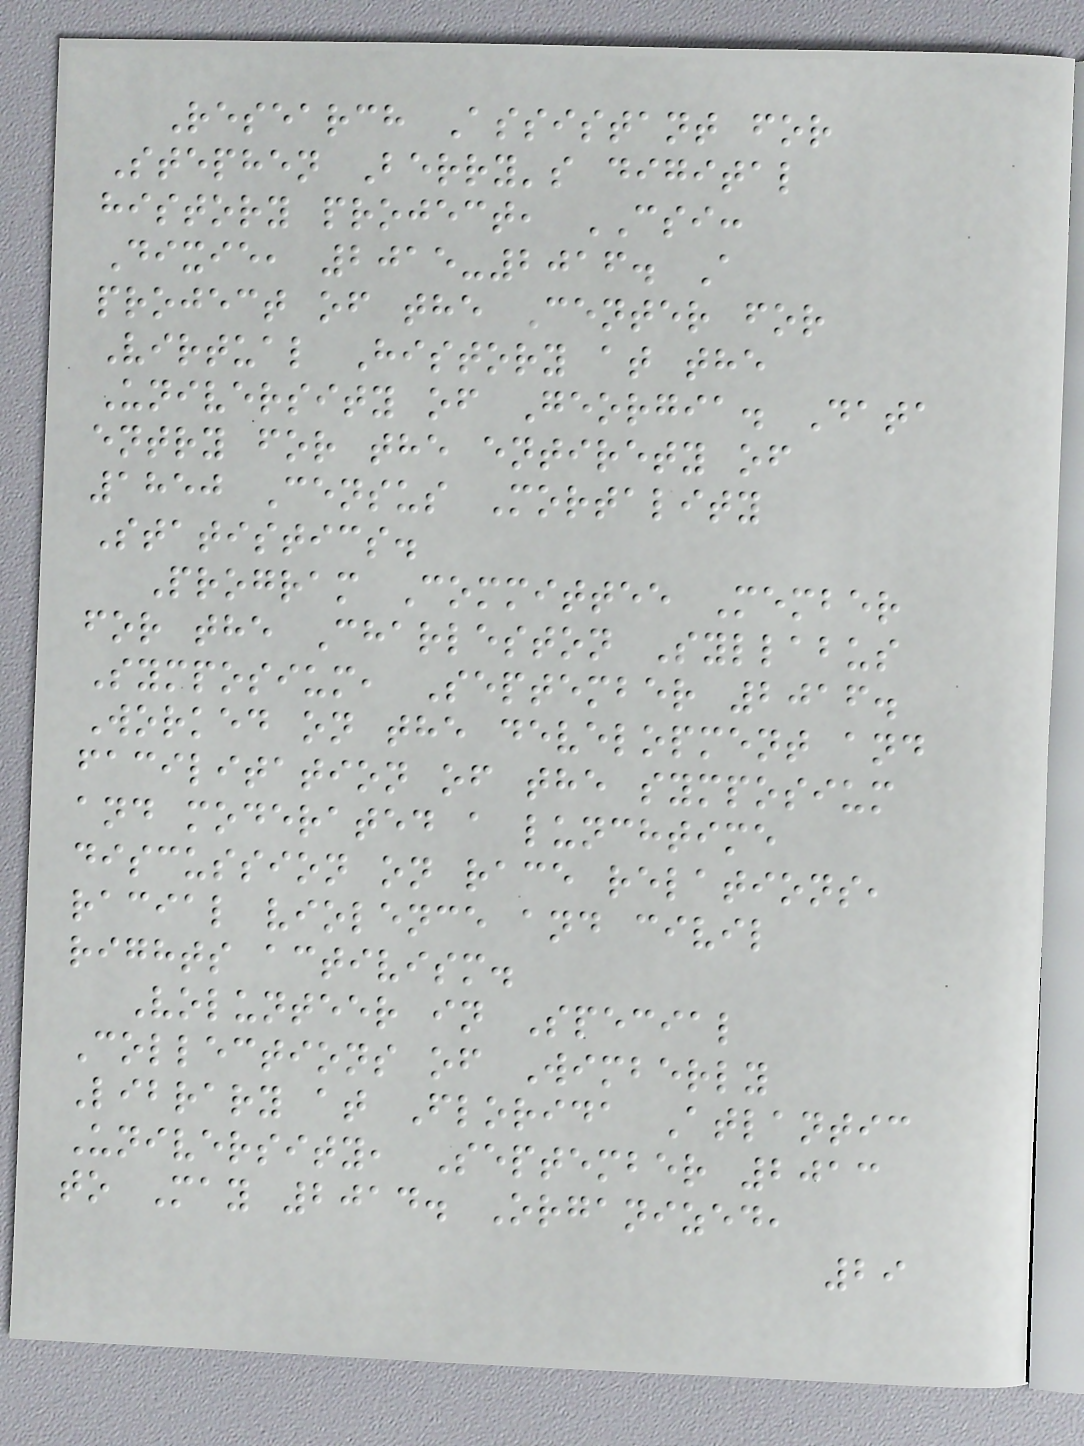Research Assistant for
Stephen Berry's digital
history project, CSI:
Dixie, 2015-2016. A
project of the Center for
Virtual History at the
University of Georgia. Data
entry for the entirety of
1850 Census Mortality
Statistics.
Program Committee Member
for the Charleston Syllabus
Symposium, September 2016.
Worked on the development and
facilitation of the symposium
and moderated a lunchtime
discussion on race relations,
racial violence and civil
rights activism.
Volunteer in Special
Collections of Wimberly
Library at Florida Atlantic
University, September 2013
to May 2014. Organized,
29
